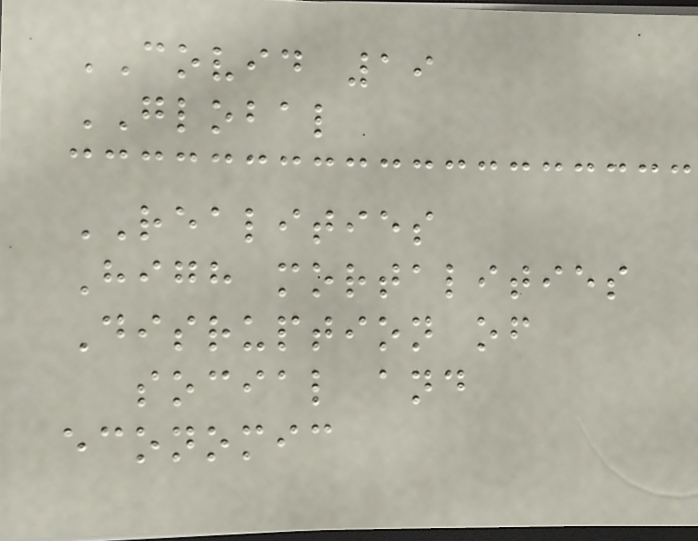COVID 19
GLOBAL
REALITIES
High mortalities
Disruption of
social and
economic
